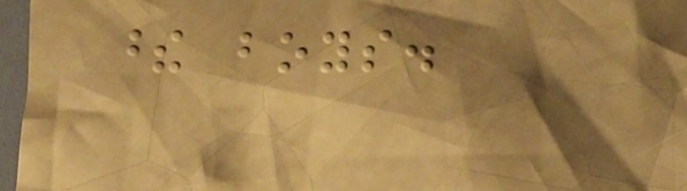these boys.
